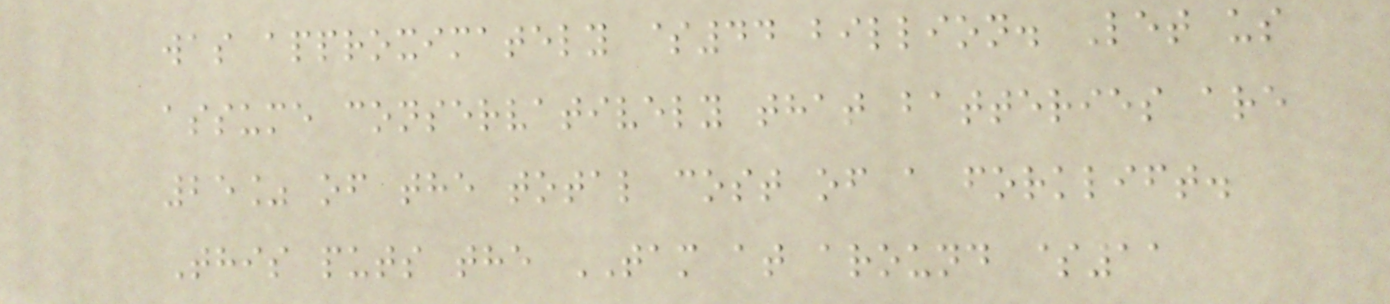was approximately $44 billion. Let us
assume conservatively that batteries are
25% of the total cost of a forklift.
This puts the TAM at around $11
